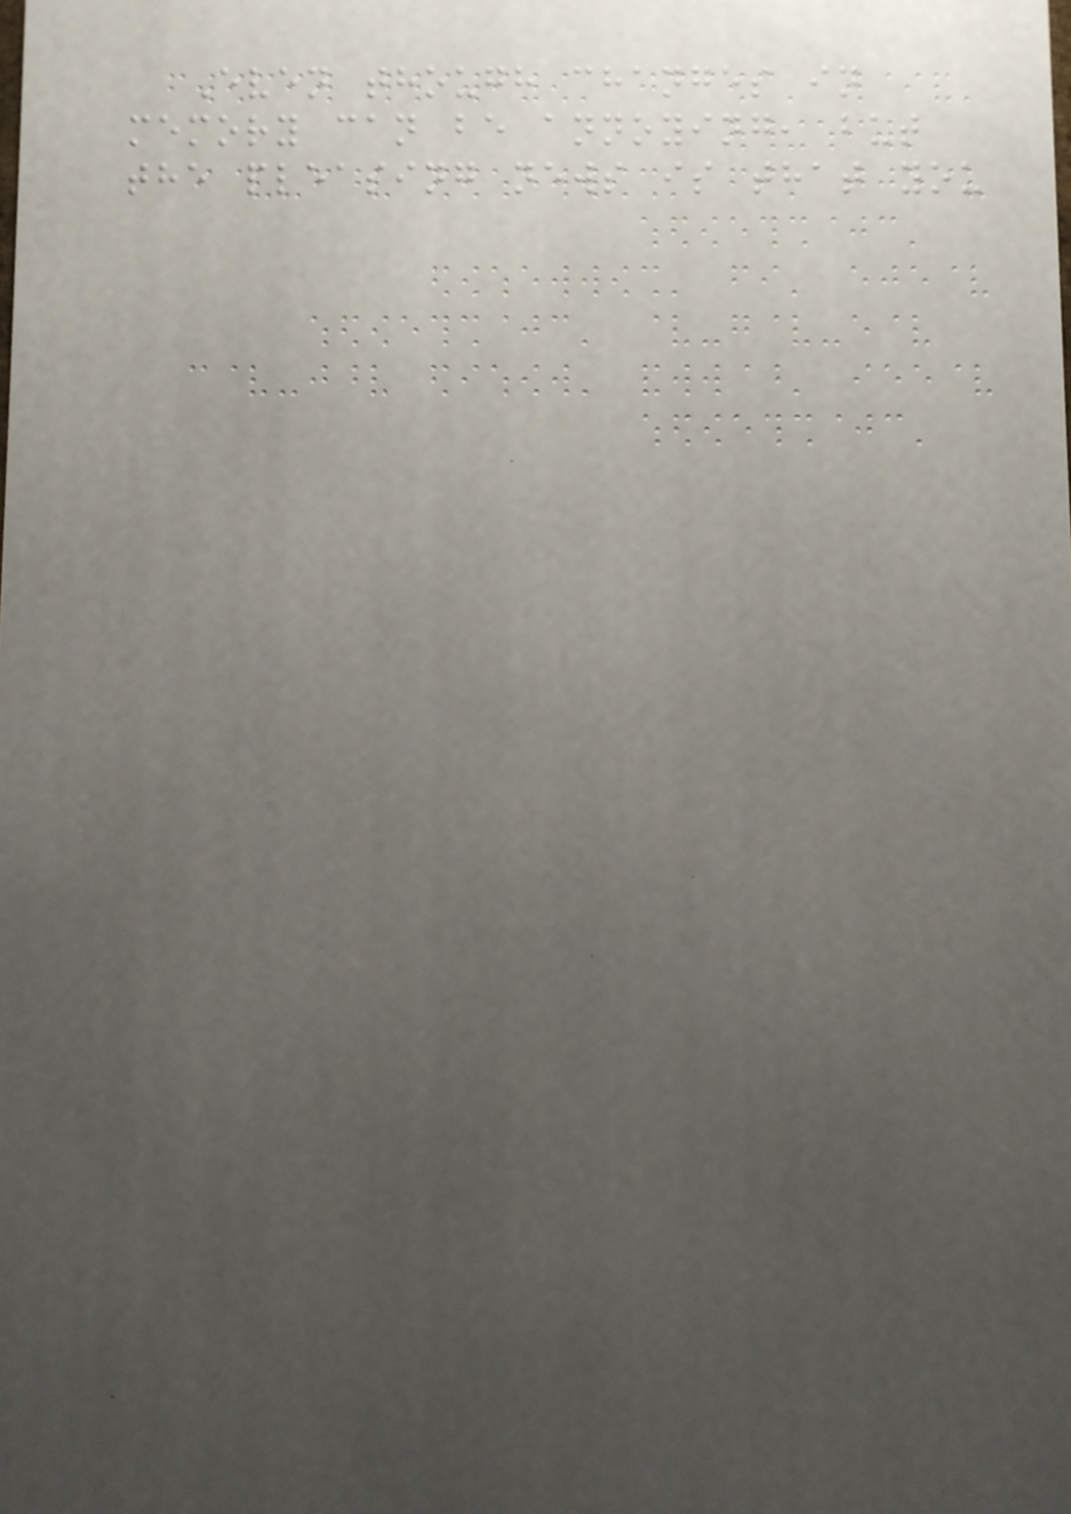Even though changes in
memory can be annoying, but
the pleasing news is that you
